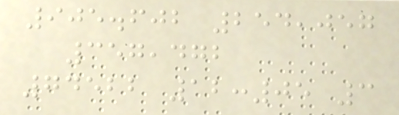905.602 254,057
357,472
74522 12:05 3
